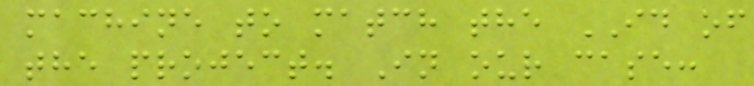machine to match the ID of
the project. In our case:
